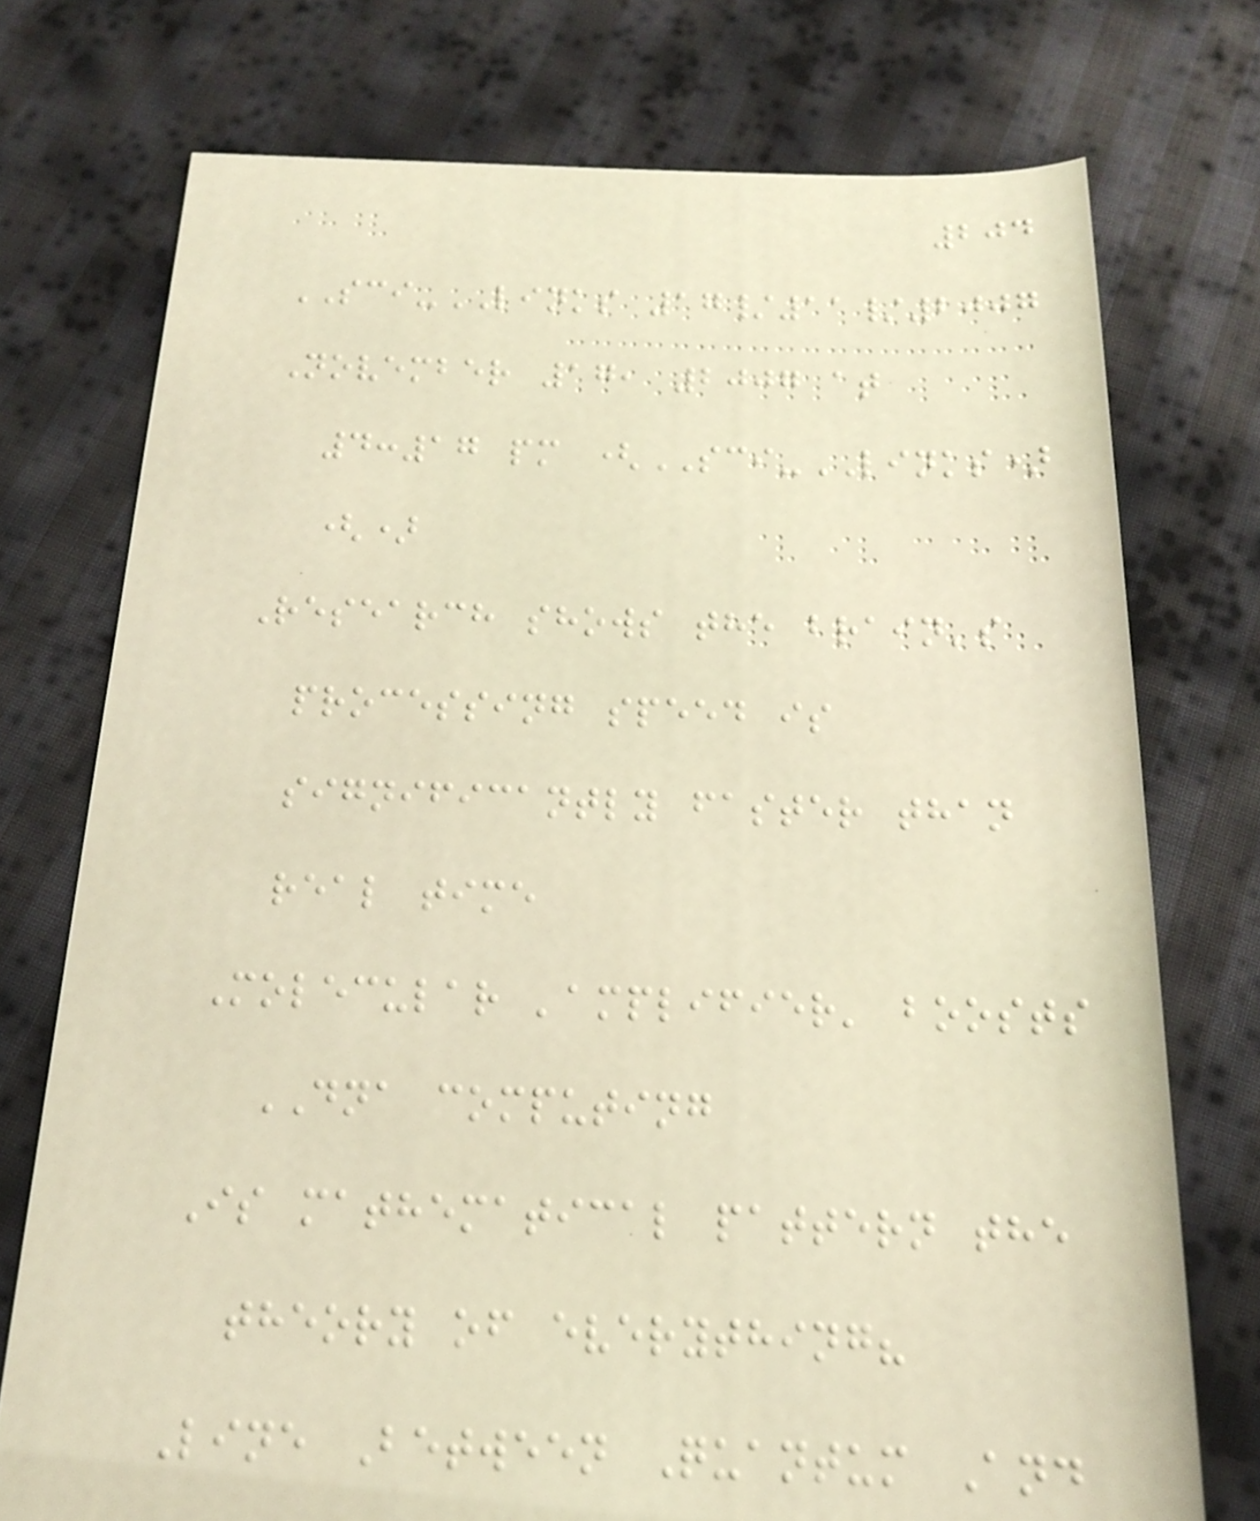204
SCI-LINKS 17/11/2007
November 17, 2007 at
4:17 pm (SCI-LINKS)
()
Research shows the brain's
processing speed is
significantly faster than
real time
Molecular 'amplifier' boosts
DNA computing
Is mathematical pattern the
theory of everything?
Line Between Quantum And
